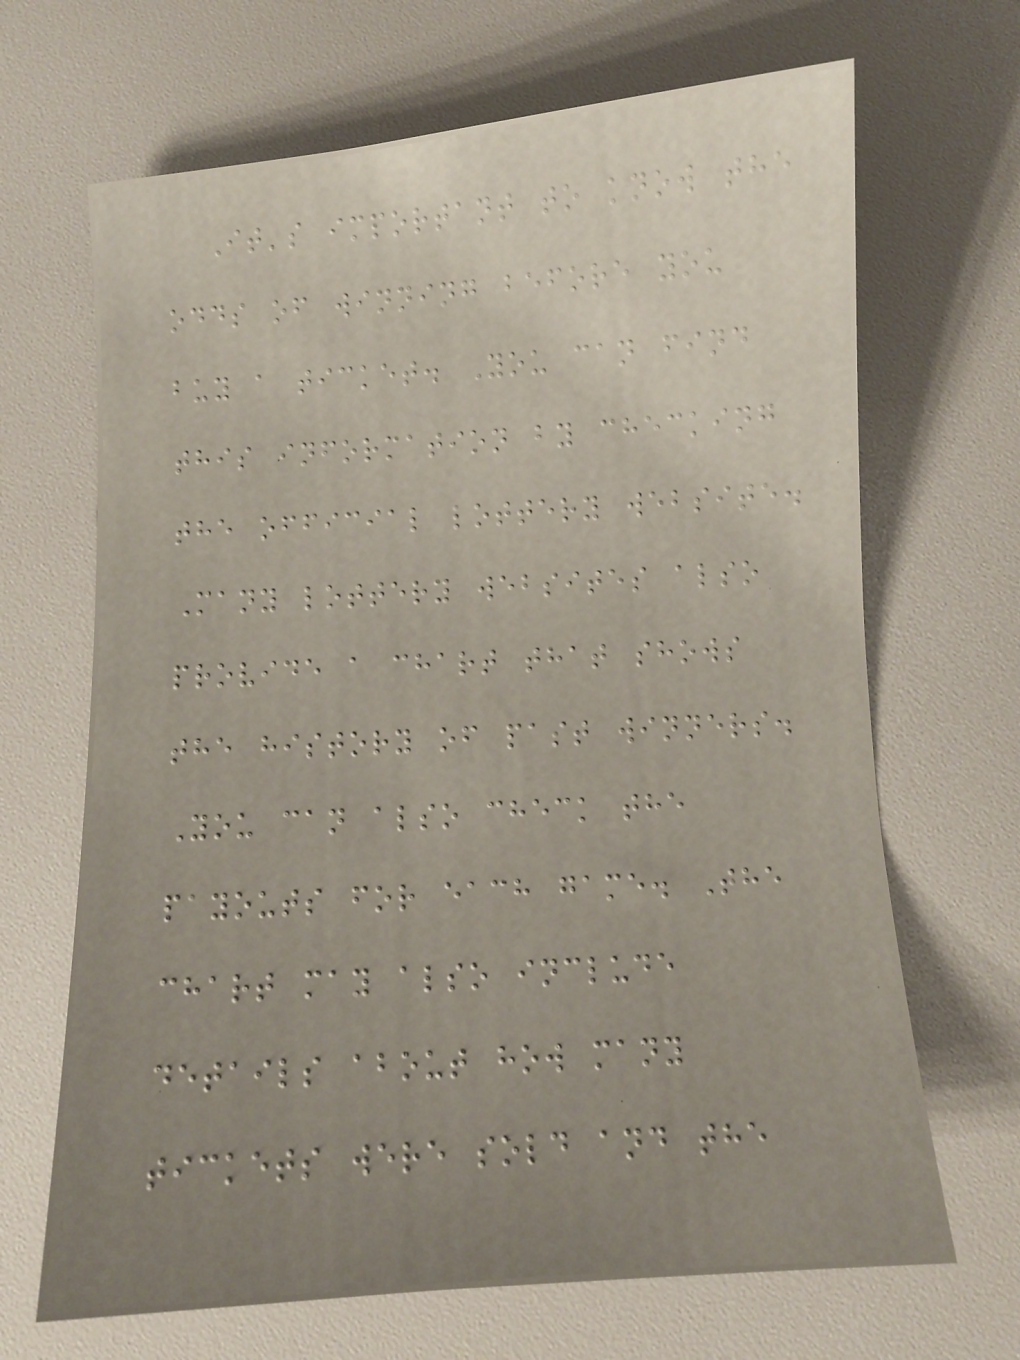It's important to know the
odds of winning before you
buy a ticket. You can find
this information by checking
the official lottery website.
Many lottery websites also
provide a chart that shows
the history of past winners.
You can also check the
payouts for each game. The
chart may also include
details about how many
tickets were sold and the
